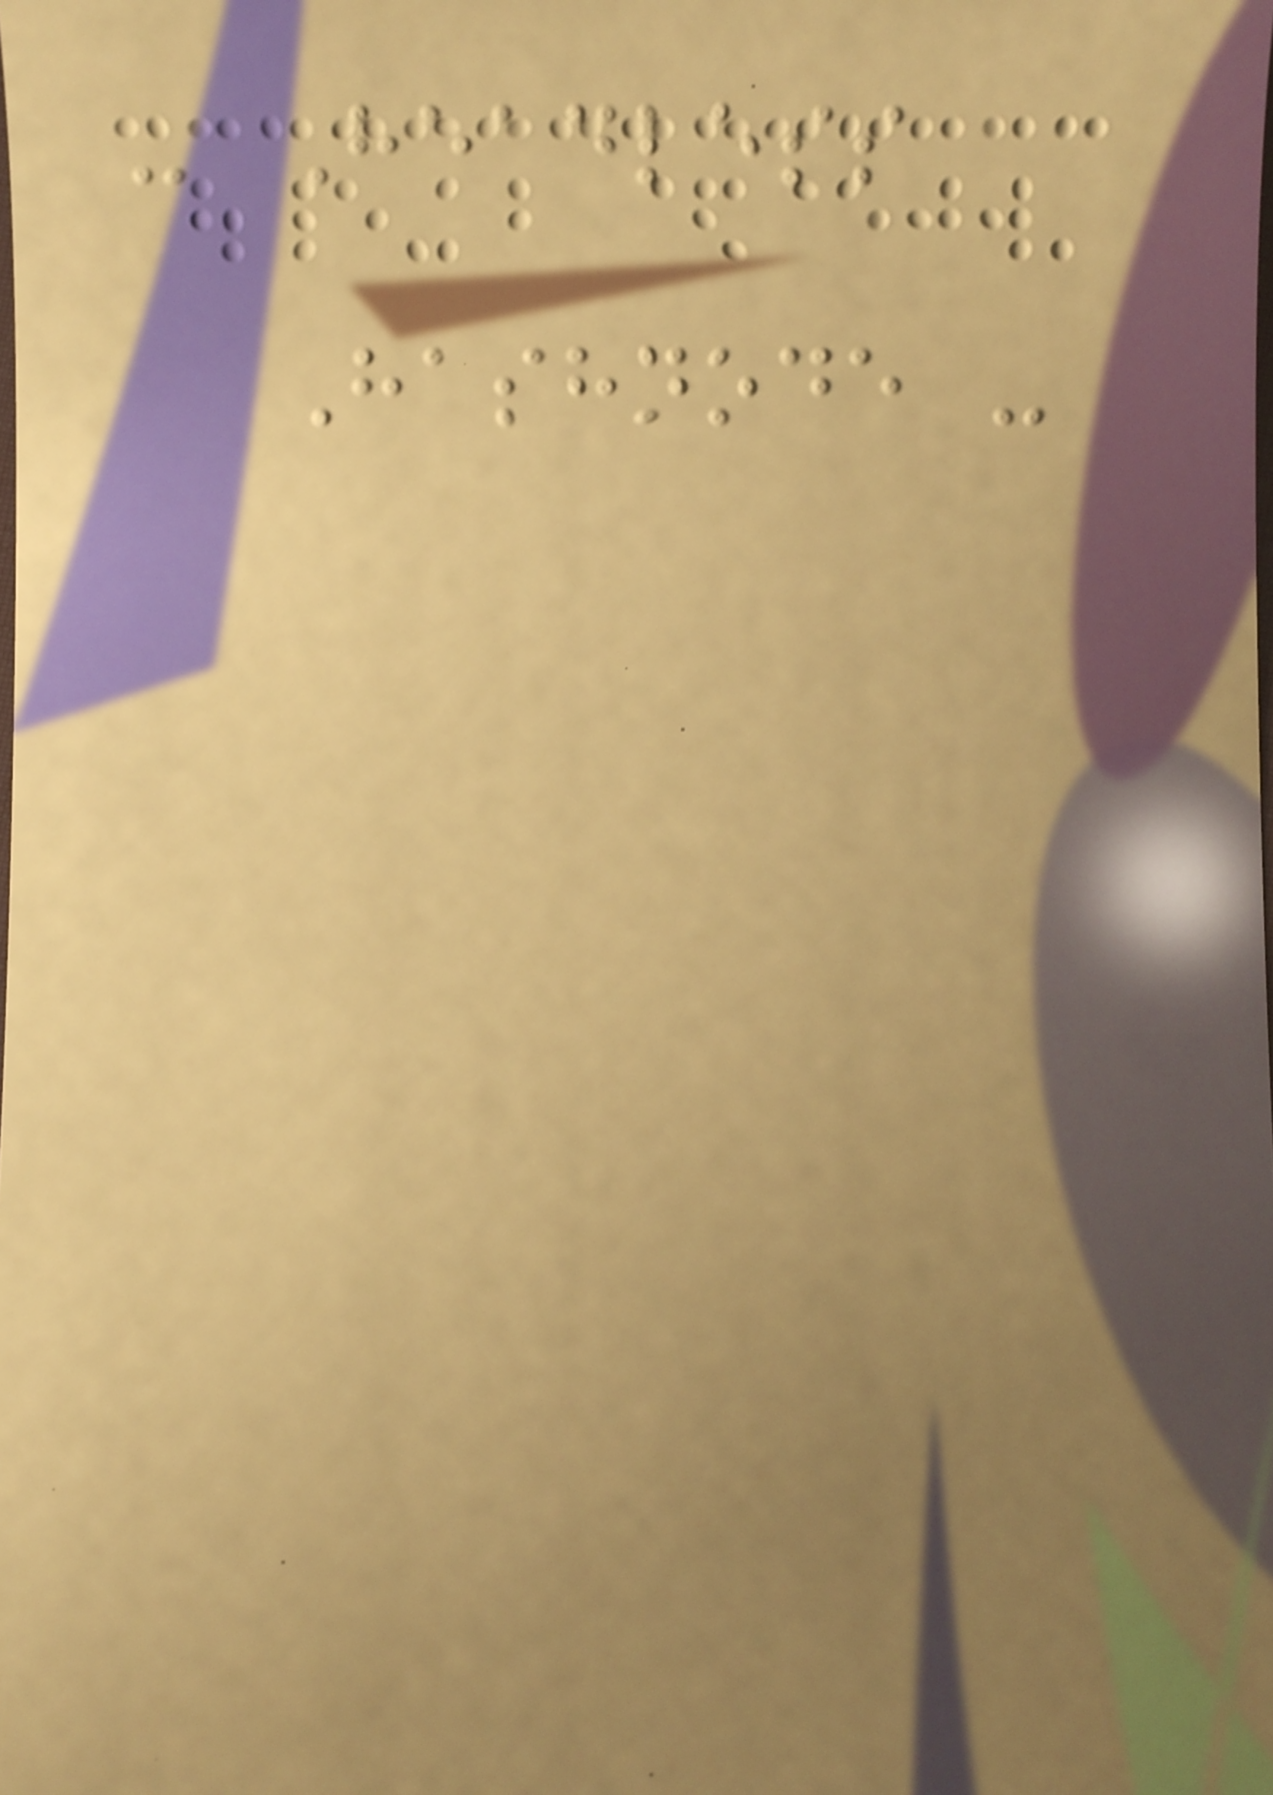- Headless
Hashnode -
